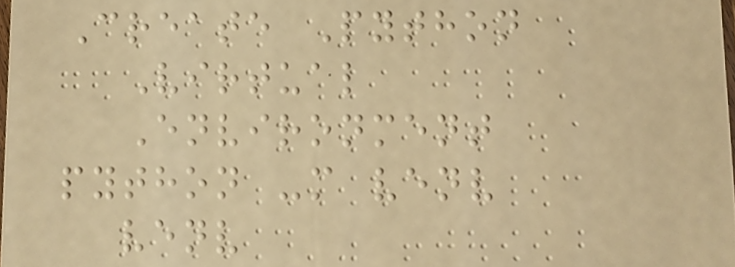Create Python
Virtual
Environment
python -m venv
venv
